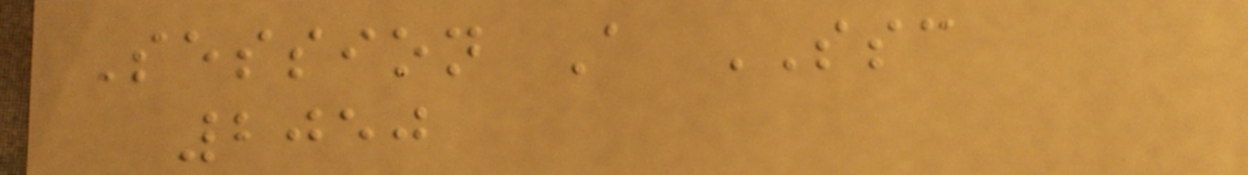Session A SSC
2050
